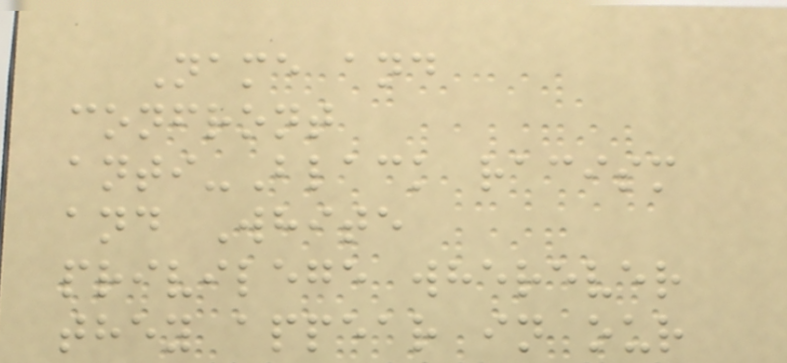Name and
confront
anti-Black racism
and White
privilege wherever
they appear in our
